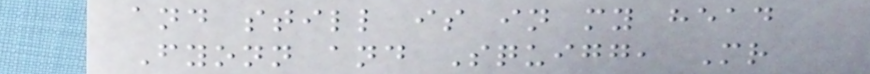and still is in my head
Fyonn and Squigg, Mr
